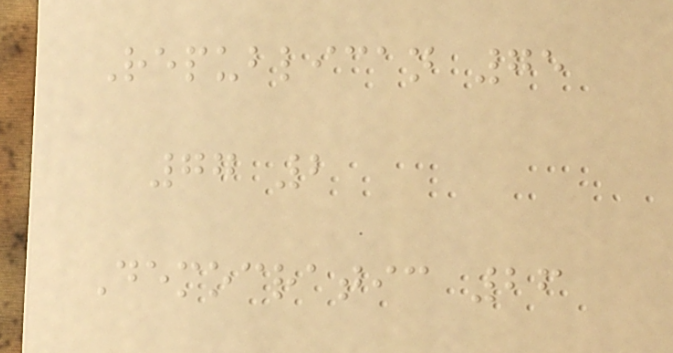Republican 75
77 2
Democratic 26
